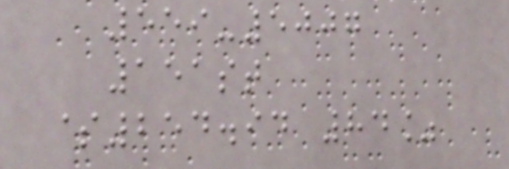559-5007
151st
$254.94 84%
